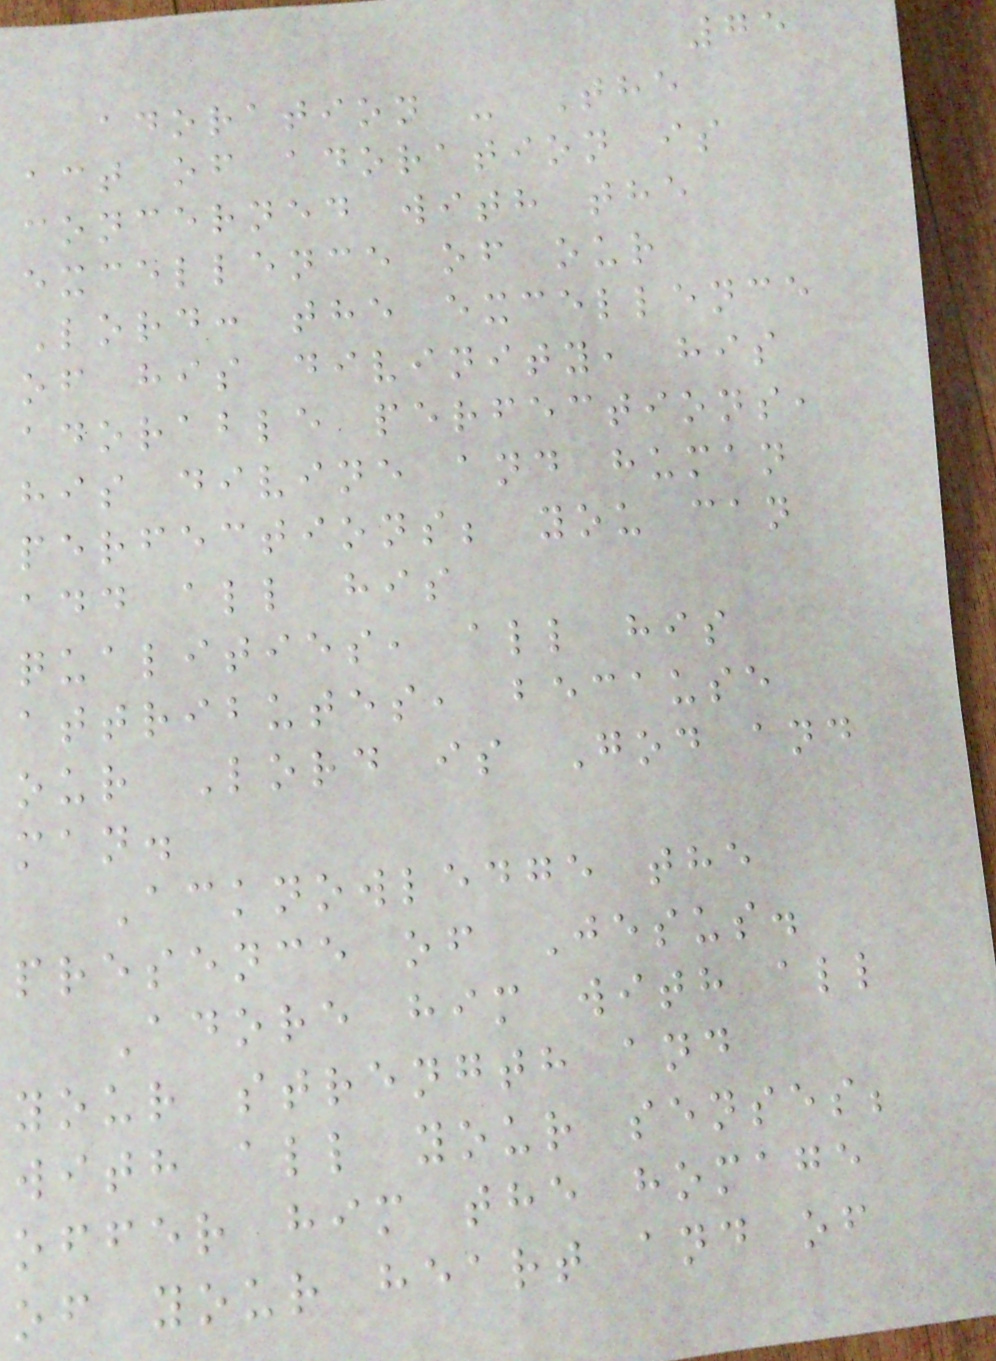75
adoration - The
act of adoration is
concerned with the
excellence of our
Lord: the excellence
of his divinity, his
adorable perfections,
his divine and human
perfections; you can
add all his
qualities, all his
attributes, because
our Lord is God and
man.
Acknowledge the
presence of Jesus.
Adore him with all
your strength and
with all your senses;
offer him the homage
of your heart and of
